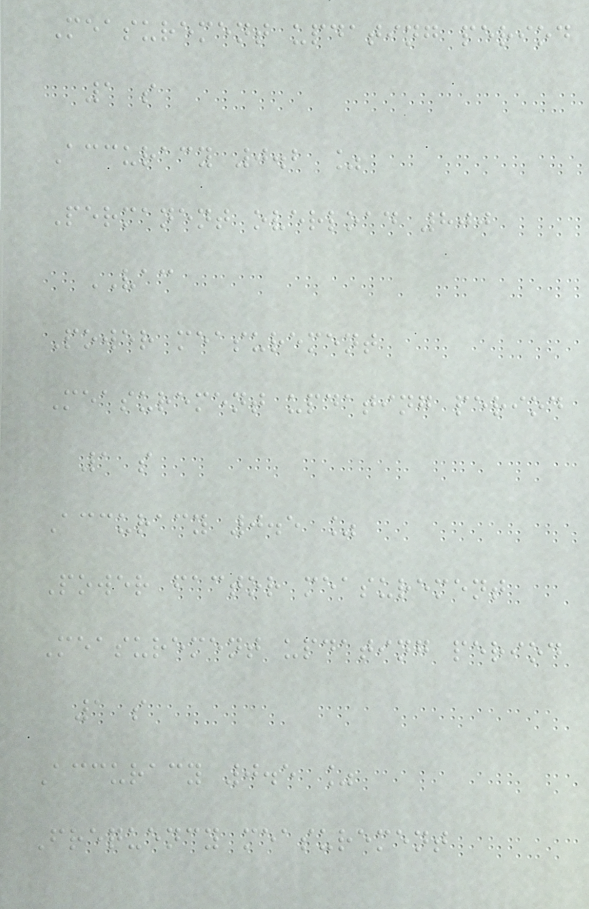Measurement updating period
1 s
Accuracy 0.2 %
Permanent overload 800
VAC
Power measurement
Measurement updating period
1 s
Accuracy 0.5 %
Power factor measurement
Measurement updating period
1 s
Accuracy 0.5 %
Frequency measurement
